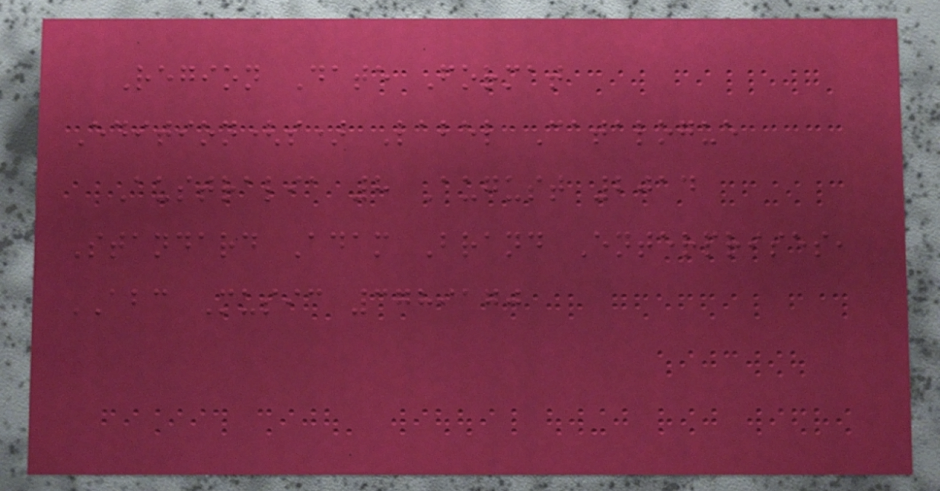Region Date Format
Edition(s) Label Catalogue
Australia 8 August 2014
Standard Adam Brand Enterprises,
ABC Music 3789170
